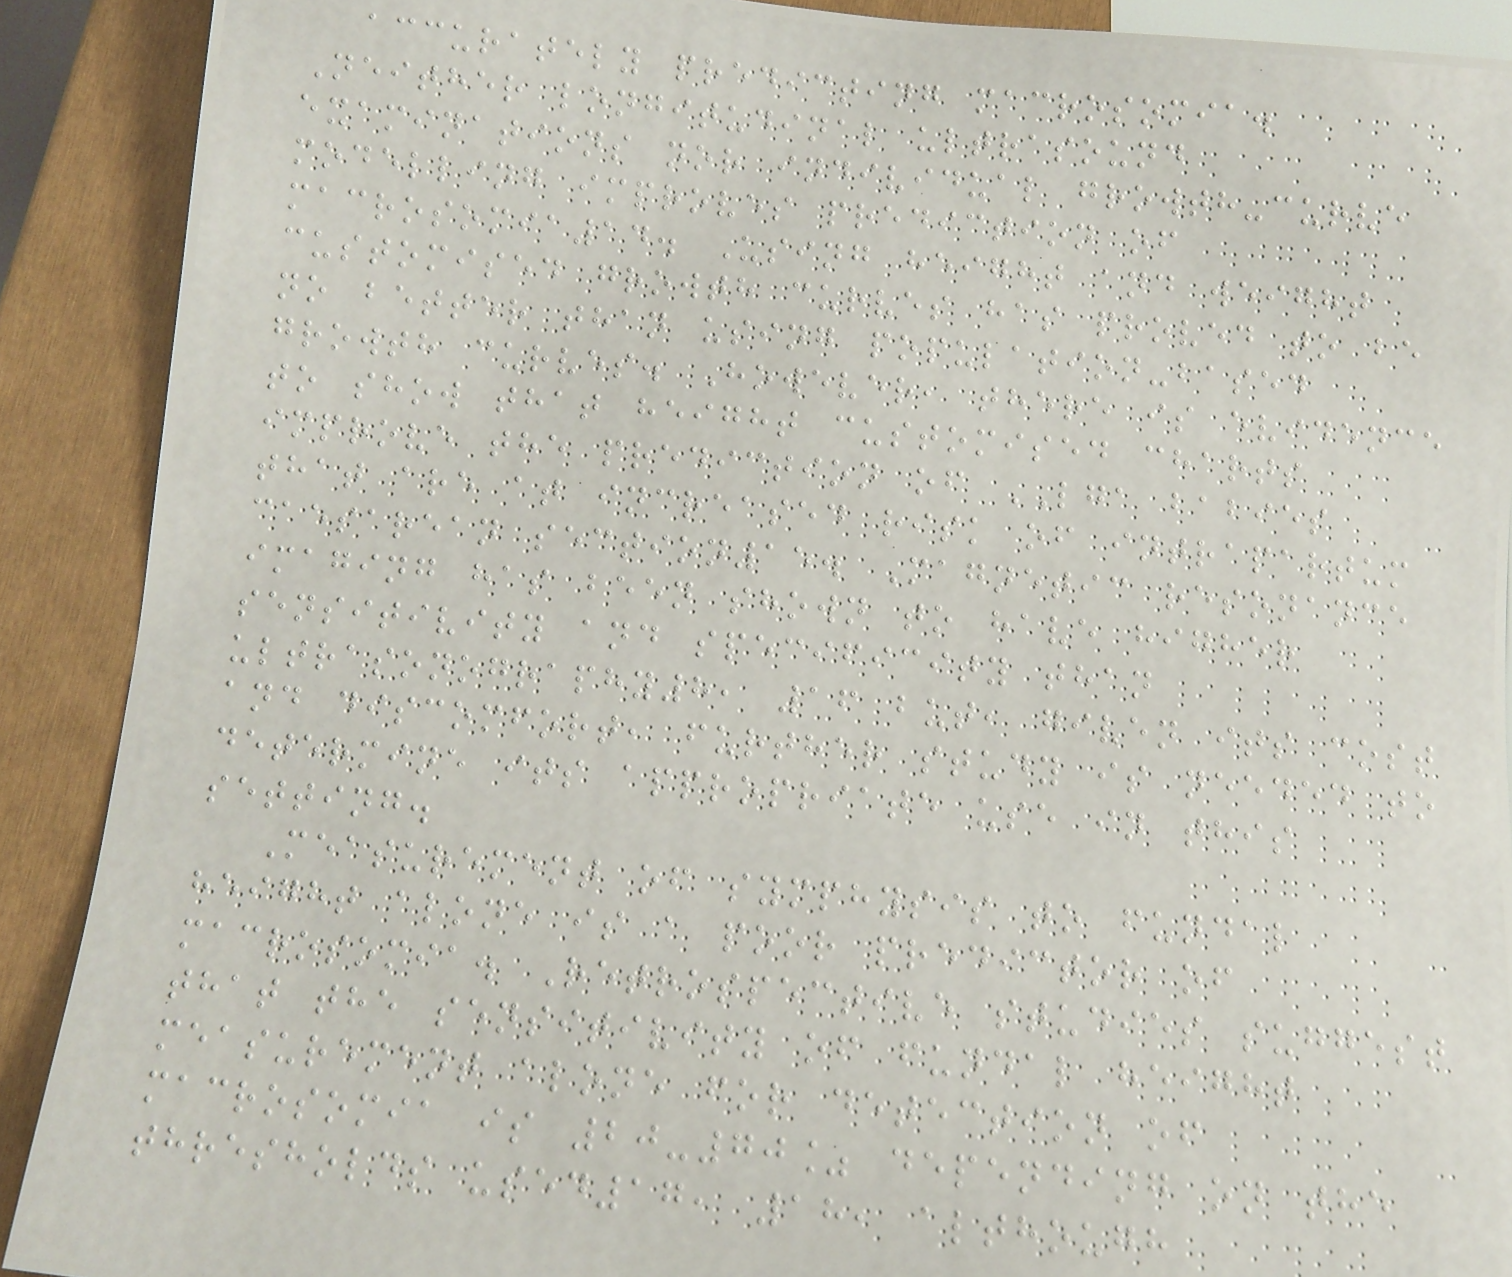accurately predicting macrosomia.
Neither longitudinal ultrasound
examinations nor individual growth-curve
modelling improves prediction of
macrosomia14. Using height and weight
customised growth curves has proved to be
no better than using population-based
growth curves. However, there is evidence
to show that height customised charts
improve the prediction of LGA babies
that are at increased risk of intrapartum
caesarean section15. Magnetic resonance
imaging has been shown to have higher
sensitivity and specificity than
ultrasonography8, 16 but, given its cost
and discomfort, further study is needed to
determine its appropriate use in this
setting.
Measurement of symphysis to fundal
height alone is a poor predictor of
macrosomia. Retrospective studies suggest
that the sensitivity of fundal height
measurement alone for detection of
macrosomia is 20-70% depending on the
thresholds used17, 18, although
